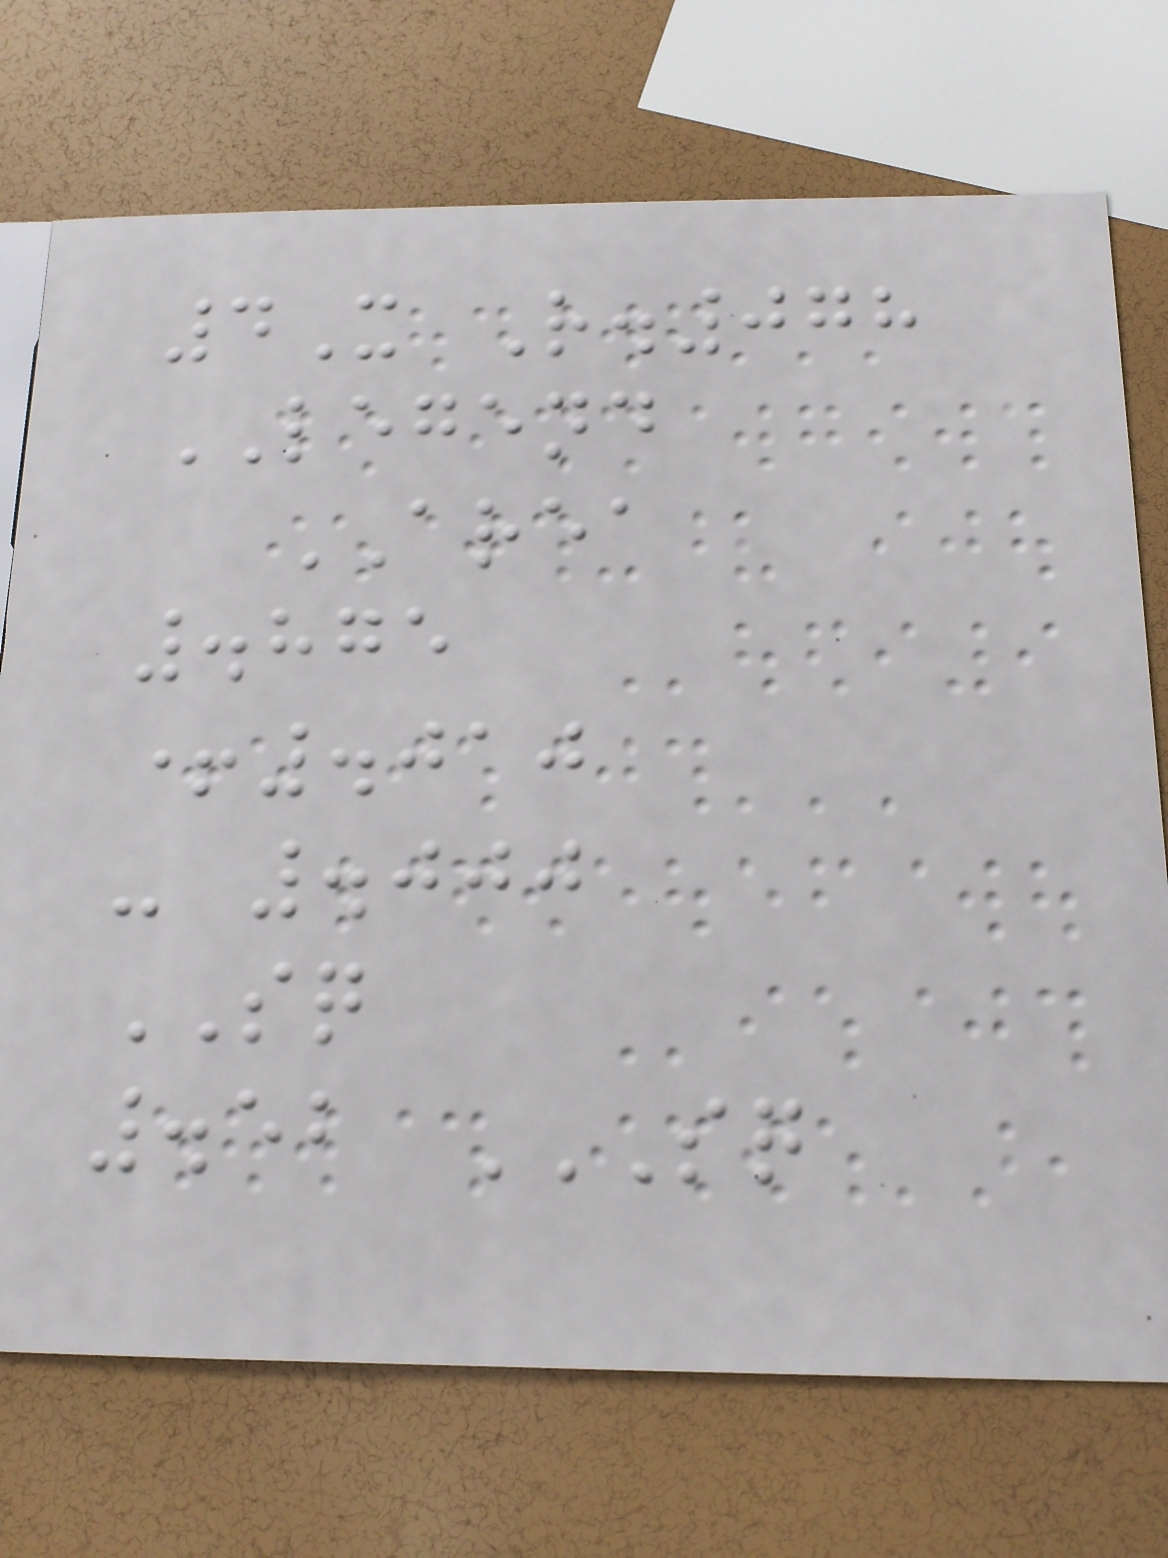4X R.078
LEGEND
AREA
.875
+.010
- .000
SQ
.52 SQ
